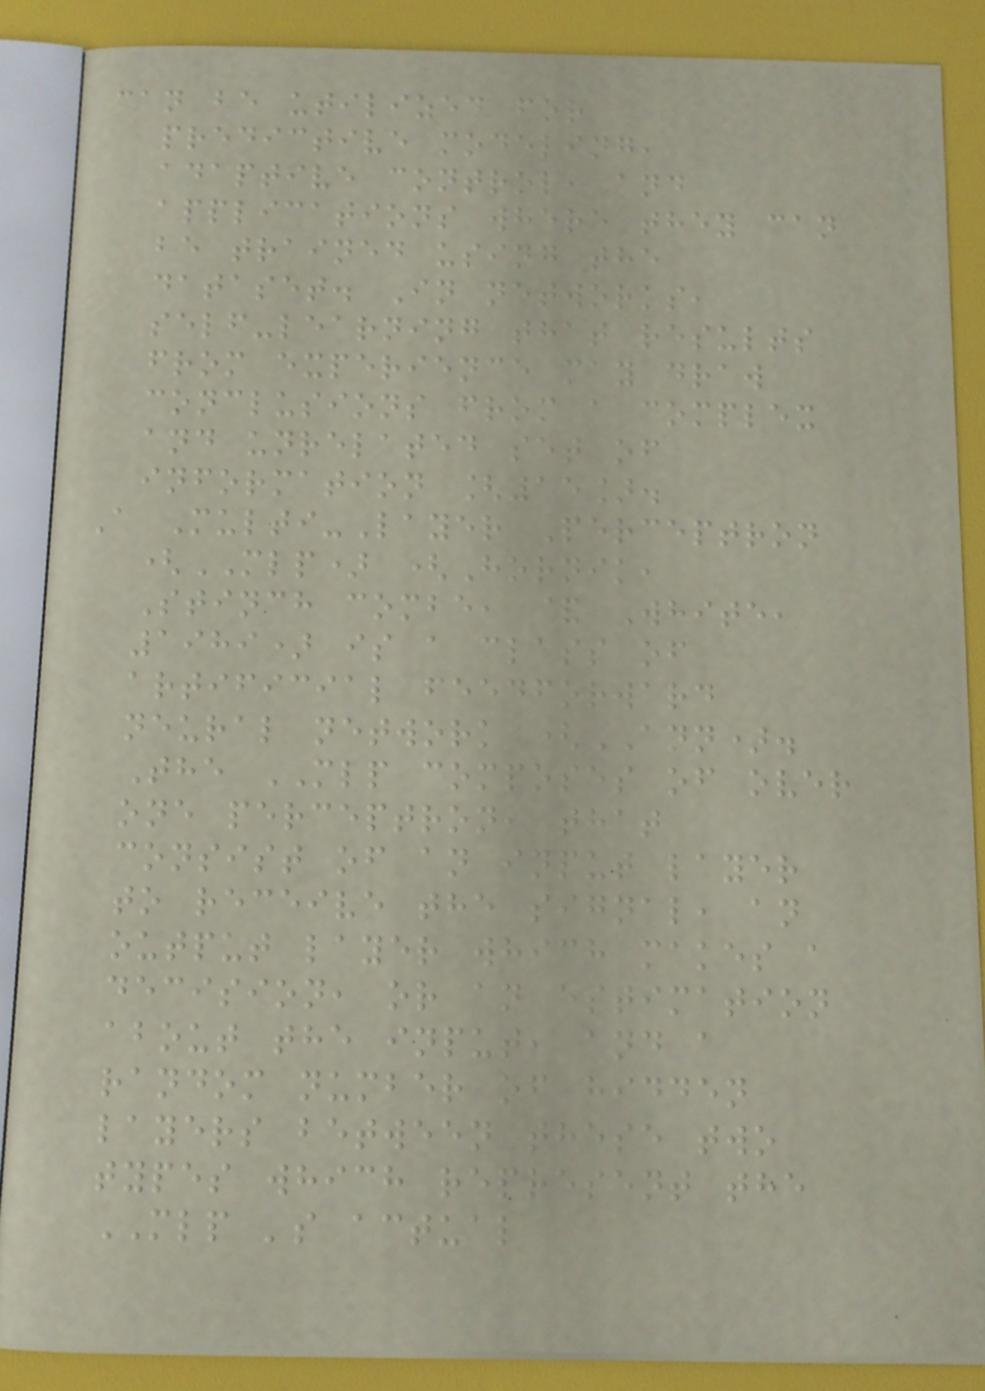can be utilized for
predictive modeling,
adaptive control, and
applications where they can
be trained using the
dataset. In networks,
self-learning that results
from experience may draw
conclusions from a complex
and unrelated set of
information [15].
A Multi-Layer Perceptron
(MLP) (Hornik,
Stinch combe, & White,
1989) is a class of
artificial feedforward
neural network (ANN).
The MLP composes of over
one perceptron, that
consist of an input layer
to receive the signal, an
output layer which makes a
decision, or an estimation
about the input, and a
random number of hidden
layers between these two
types which represent the
MLP 's actual
